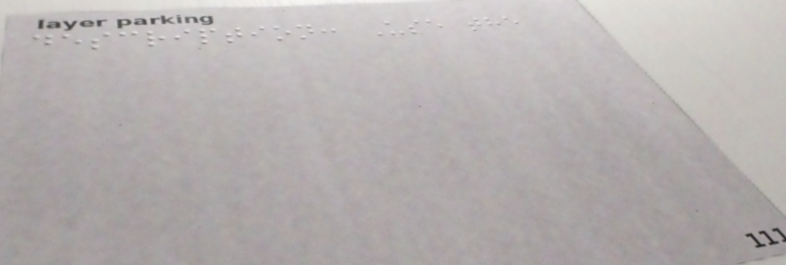description: Use the
